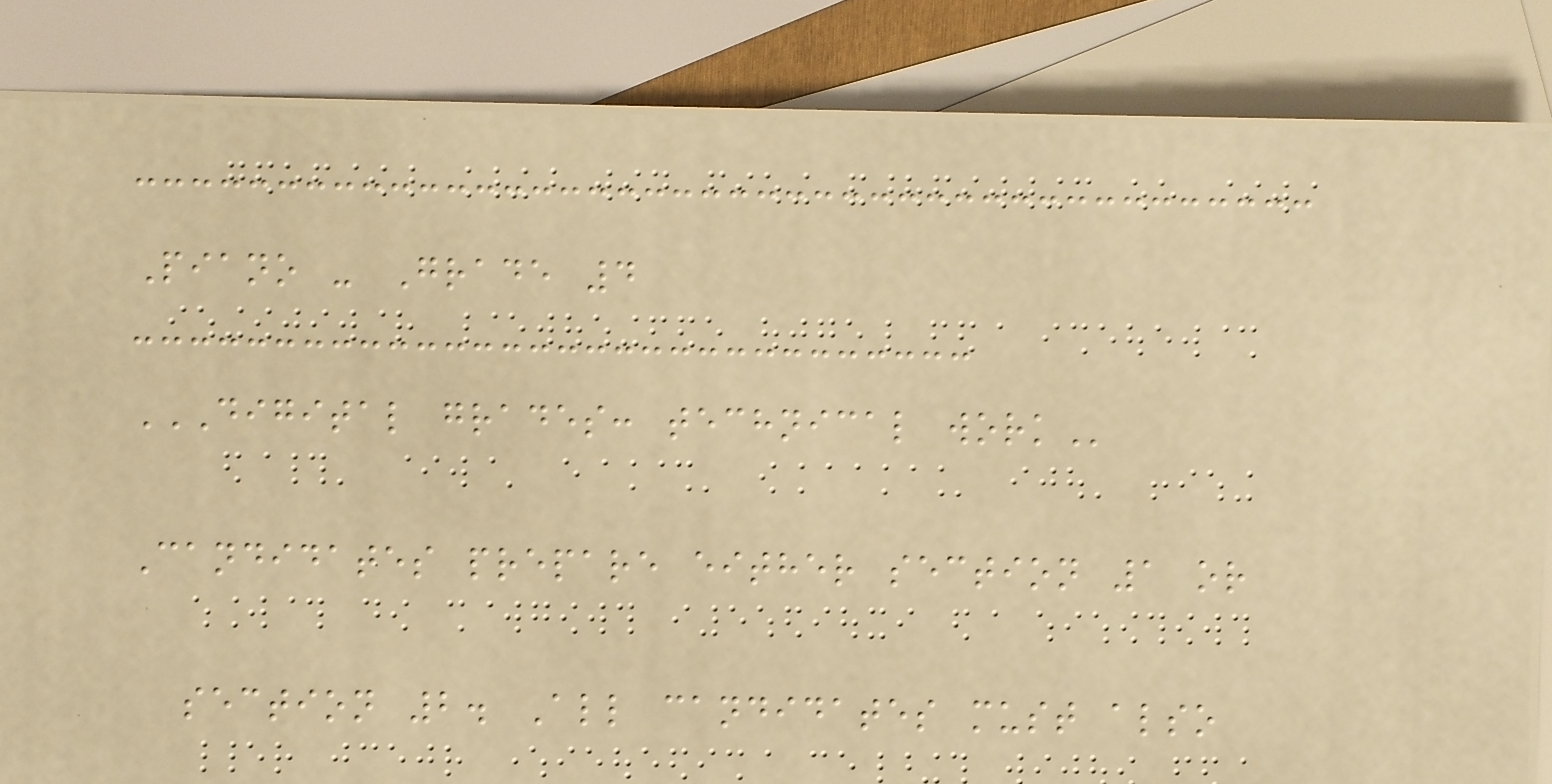Piano - Grade 4
DIGITAL GRADES: TECHNICAL WORK
Candidates prepare either section 1 or
section 2. All candidates must also
